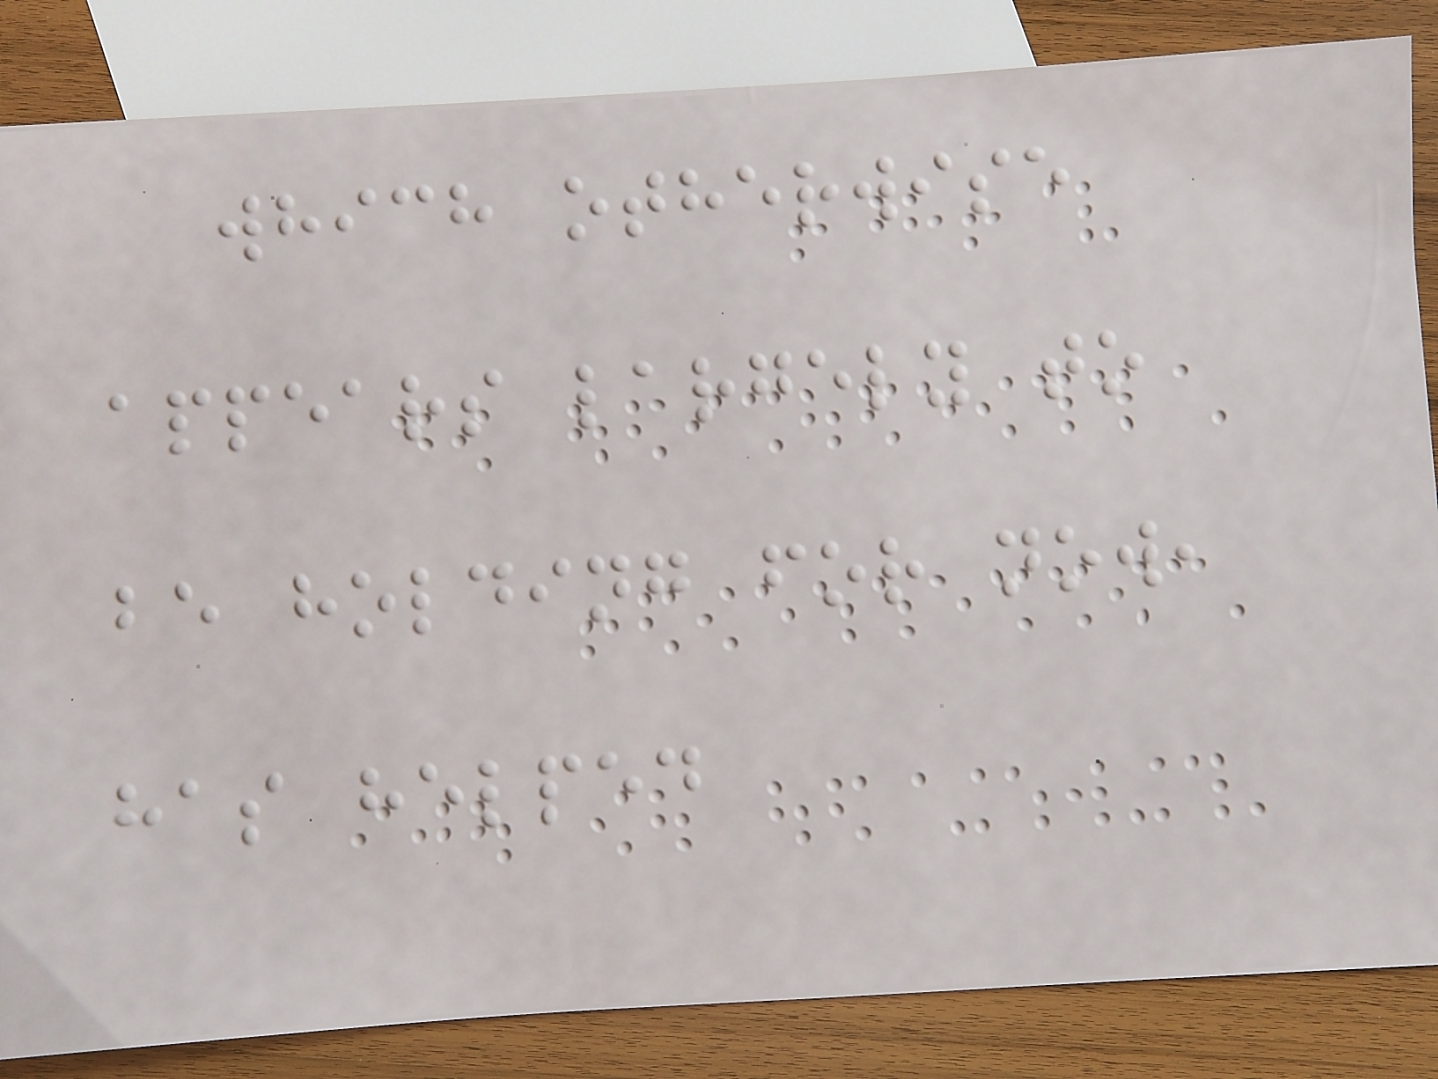which otherwise
appears largely to
be holding for now,
has helped
